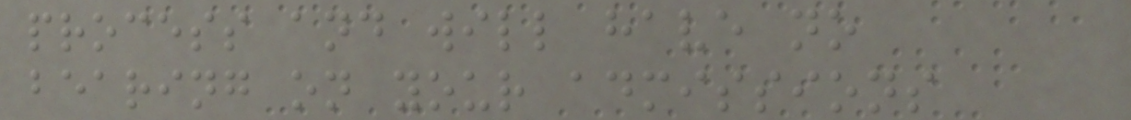process and will have no
bearing on your admissions
